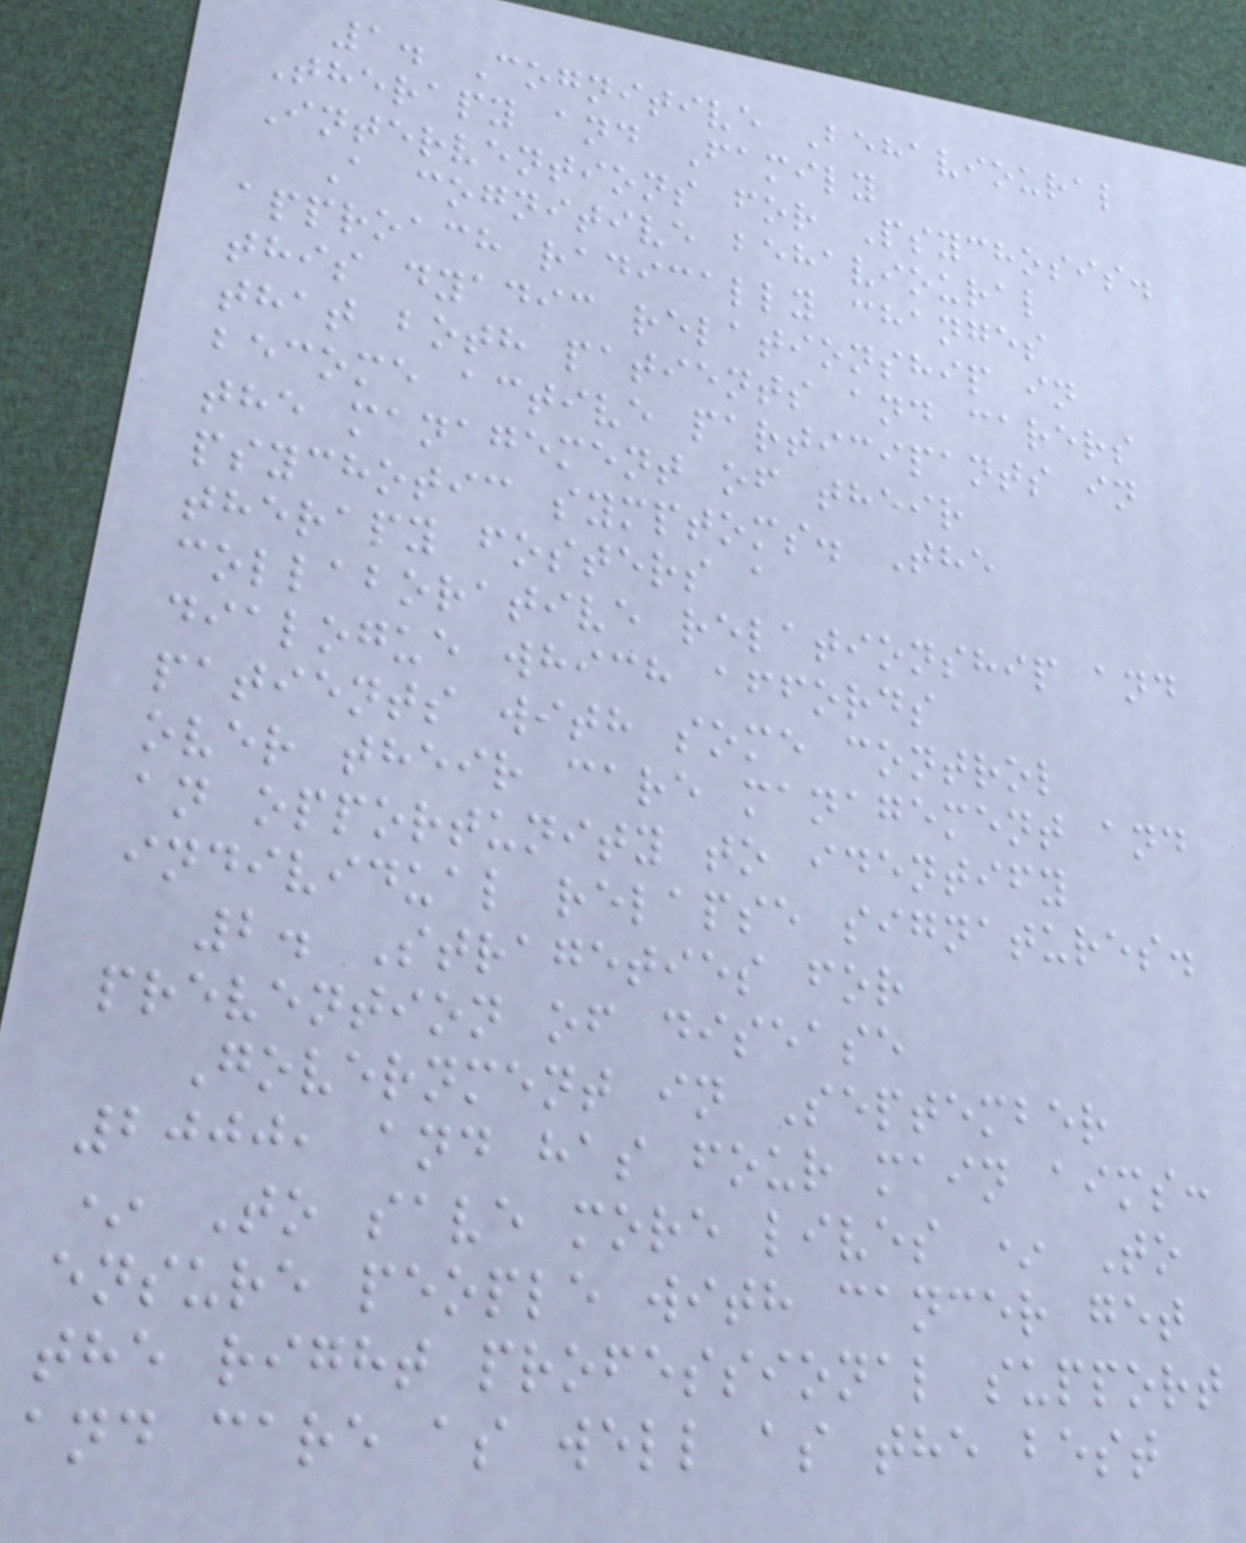1. Cognitive Behavioural
Therapy and Family
Interventions for Psychosis.
A cognitive behavioural
approach radically changes
this dyadic relationship in
that both patients and carers
become active participants in
the management of their
psychotic symptoms. The
therapy fosters a
collaborative relationship and
dialogue which affords
patients with some control
over their care management and
an opportunity to identify
individual relapse signatures.
2. Strageties for
prevention of disease
Government in September
2000, and has four main aims:
* To save more lives * To
ensure people with cancer get
the right professional support
and care as well as the best
